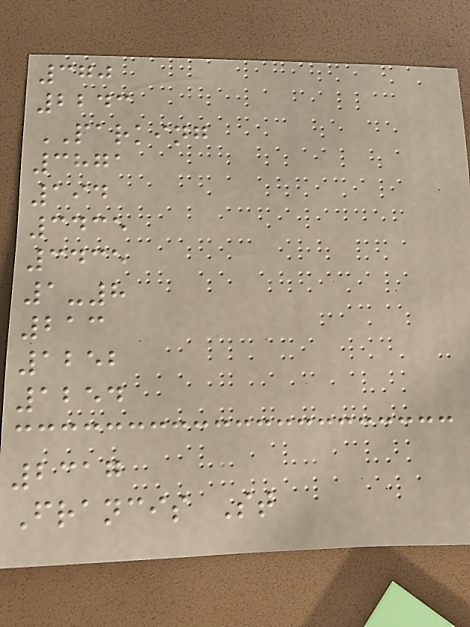370
2243
PARKING
3871
194
3435
3435
1-8
213
1252
1254
2317
Francis St
